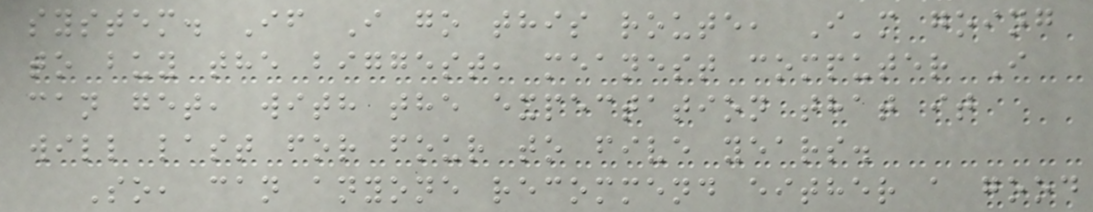system. If I go this route, I'm going
to buy the biggest, meanest computer I
can get, with the expectation that it
will last for four to five years.
So, can anyone recommend either a good
